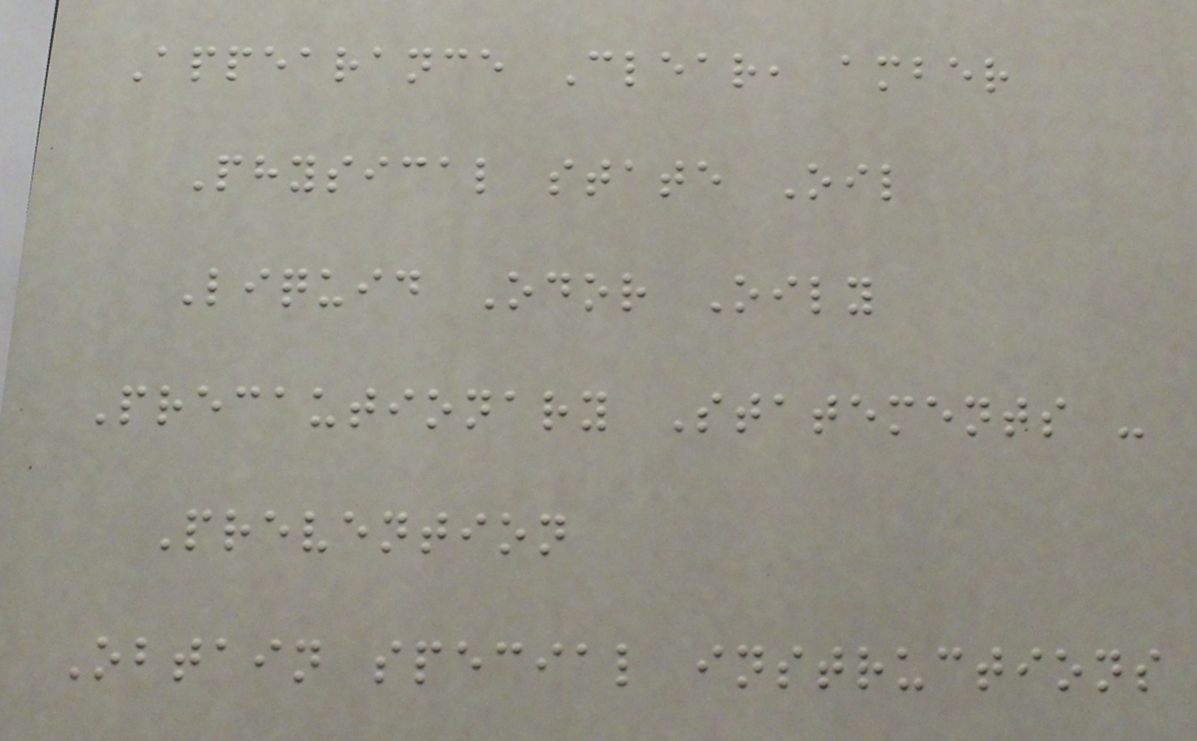Appearance Clear, amber
Physical state Oil
Liquid Odor Oily
Precautionary Statements -
Prevention
Obtain special instructions
